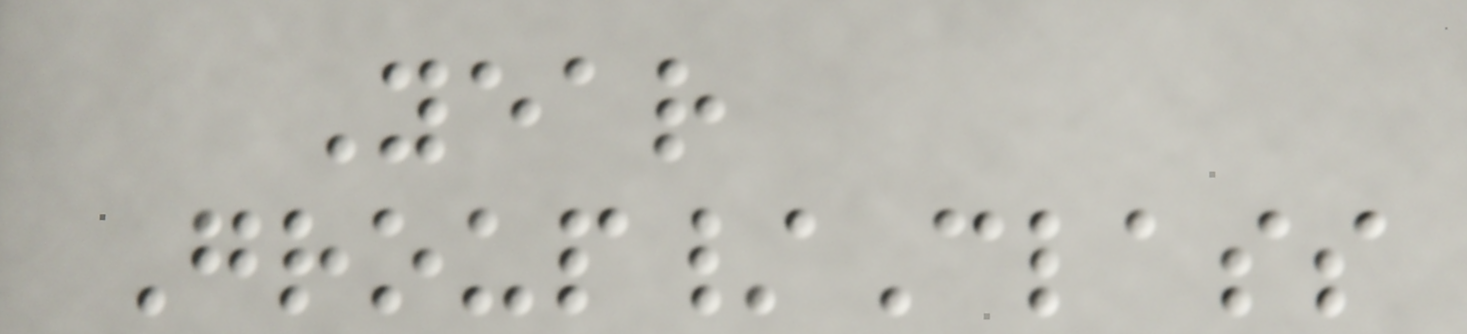Year
Group/Class
